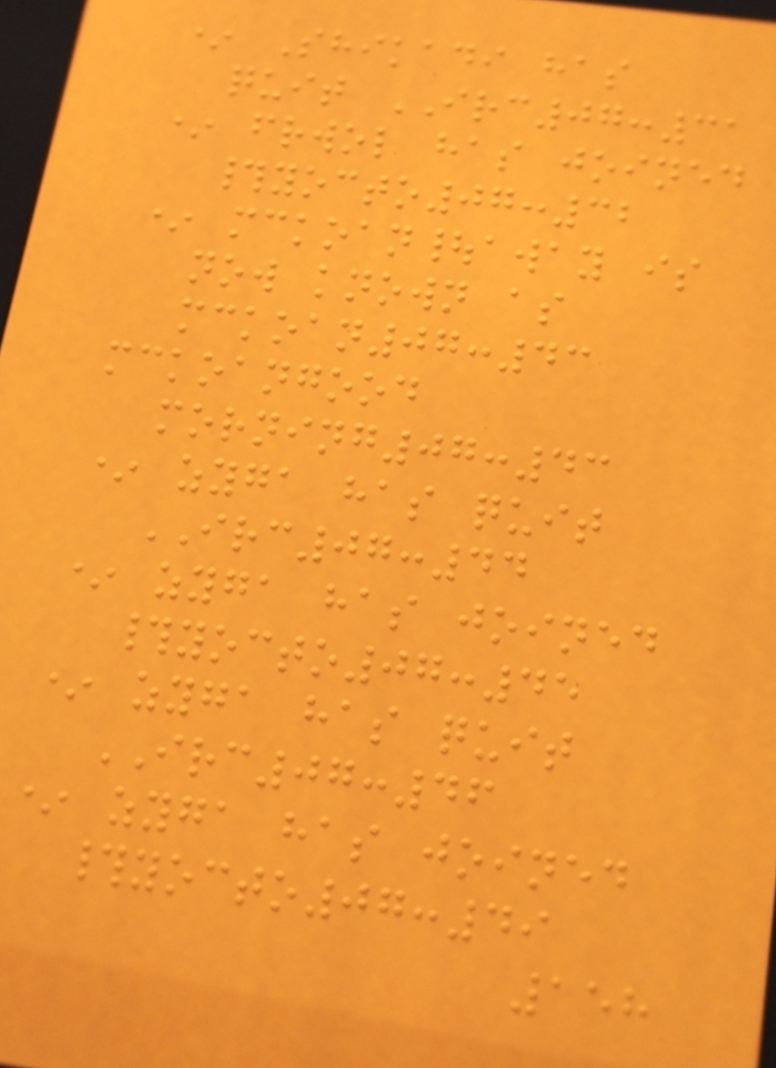* Shikadi has
quit IRC07:31
* frwol has joined
#yocto07:32
* mckoan|away is
now known as
mckoan07:43
mckoangood
morning07:43
* zyga has quit
IRC07:44
* zyga has joined
#yocto07:45
* zyga has quit
IRC07:46
* zyga has joined
#yocto07:49
158
